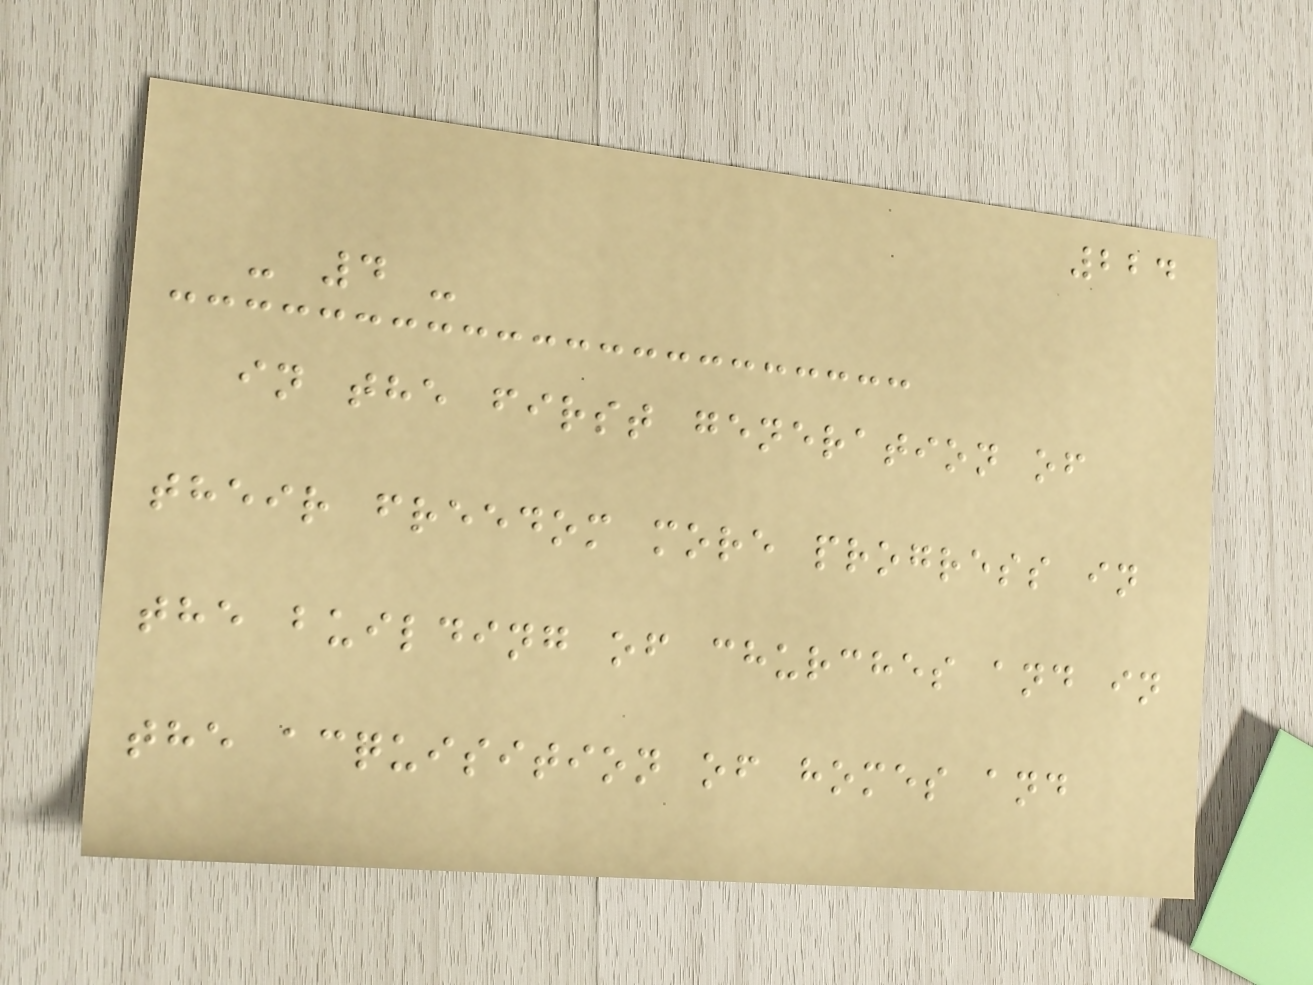224
- 4 -
in the first generation of
their freedom more progress in
the building of churches and in
the acquisition of homes and
